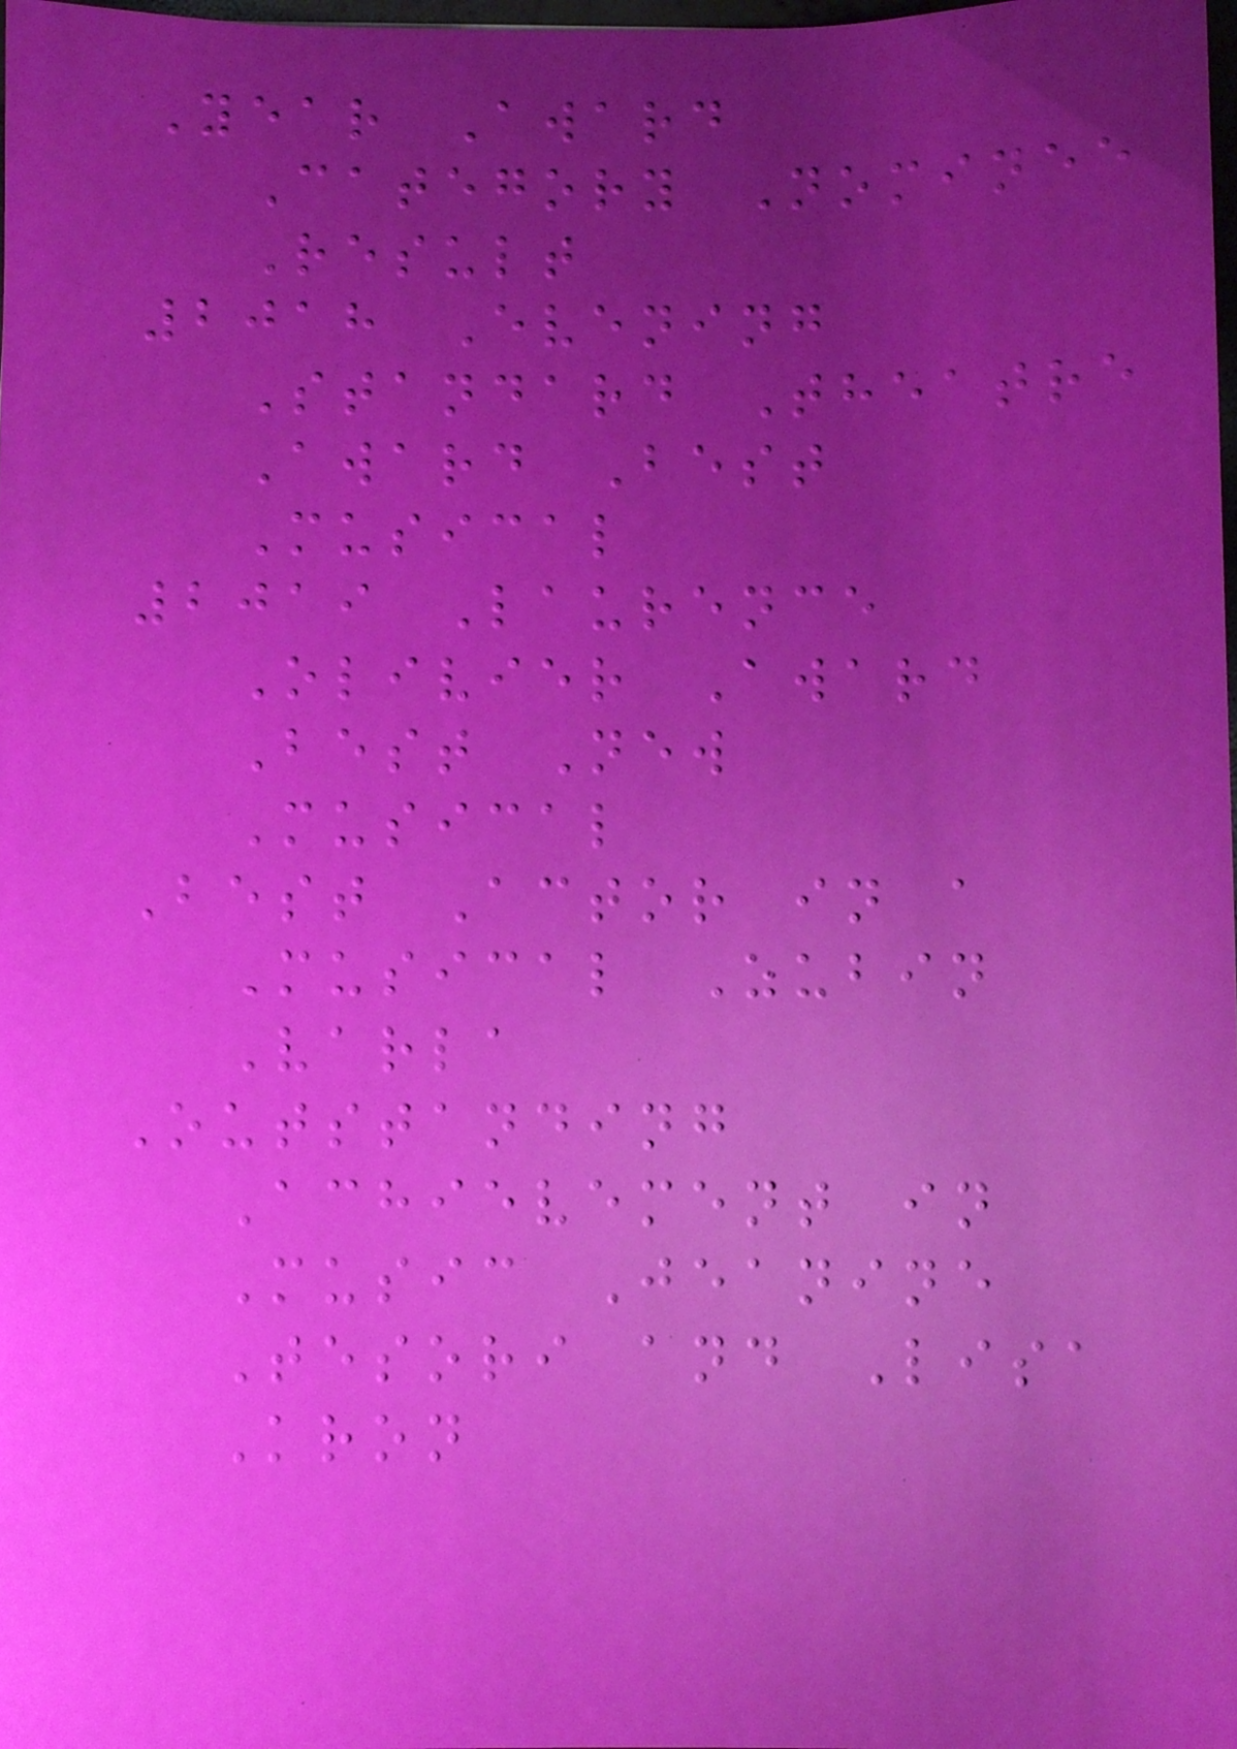Year Award
Category Nominee
Result
2018 Evening
Standard Theatre
Award Best
Musical
2019 Laurence
Olivier Award
Best New
Musical
Best Actor in a
Musical Zubin
Varla
Outstanding
Achievement in
Music Jeanine
Tesori and Lisa
Kron
